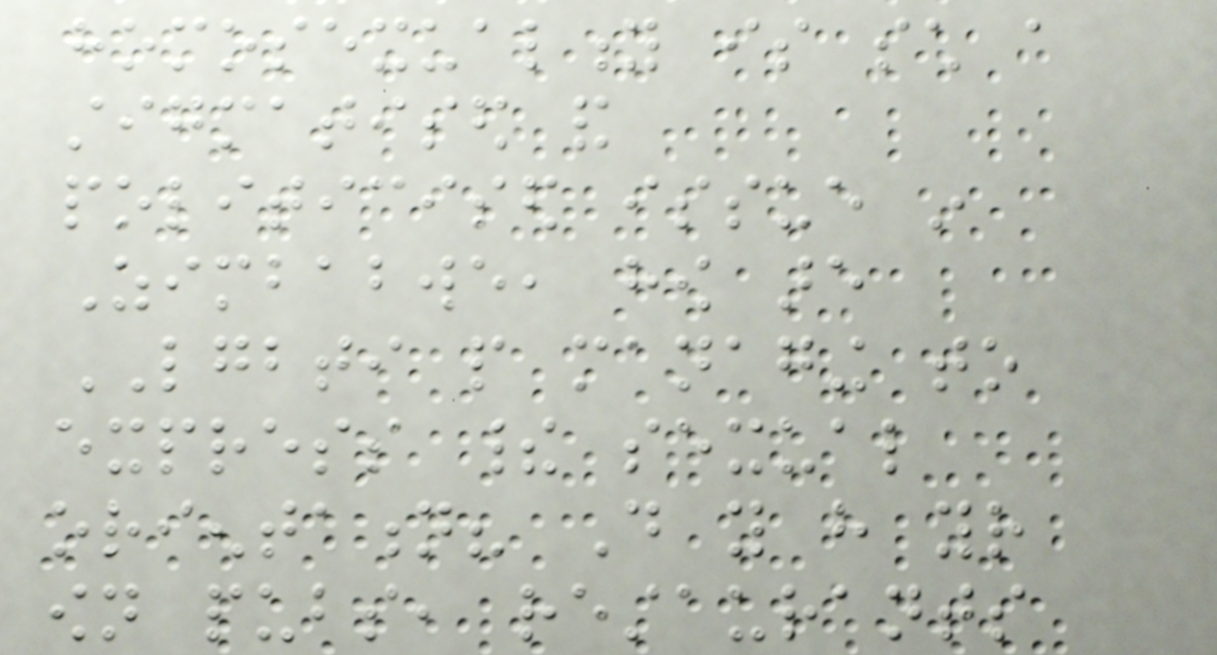homosexuality is such a
stigmatised and
politicised issue in
Zimbabwe, how are
LGBTI people managing to
express their sexual
orientation? Do you have your
own pubs, restaurants
